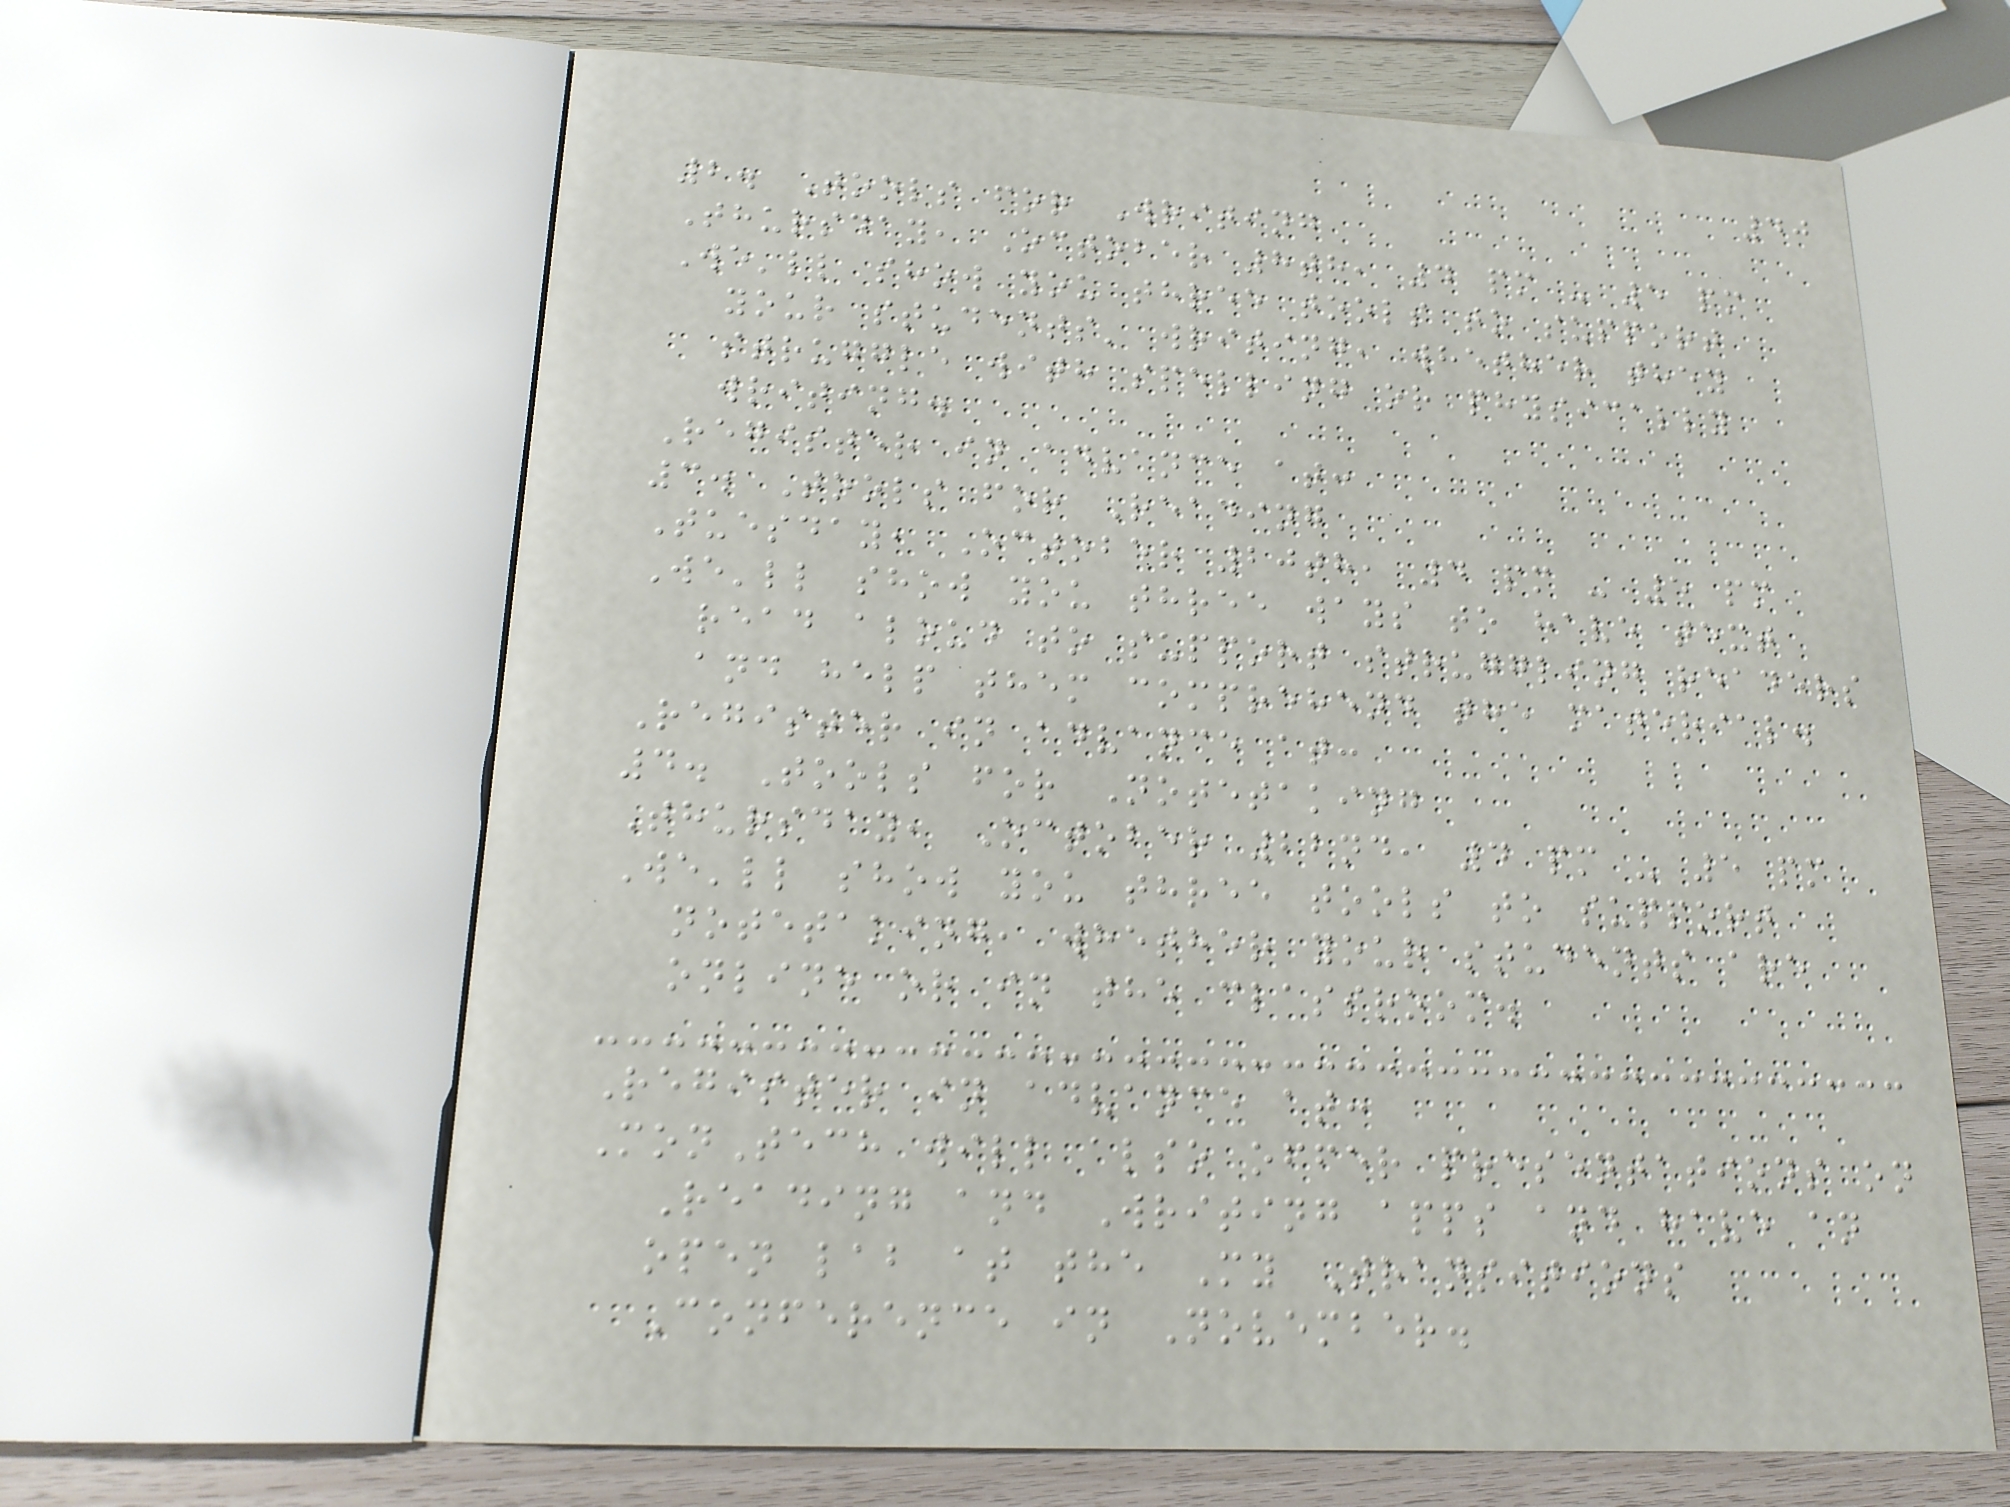40
2. Tools for Writing
Thursday, October 8th, 4 pm - 5 pm
We'll show you three tools to support
your students' writing, whether they
struggle with spelling or physically
writing.
Register in advance at:
3. Tools for Reading
Tuesday, October 20th, 4 pm - 5 pm
We'll show you three ways to have text
read aloud to support struggling readers
and help them comprehend the material.
Register in advance at:
4. Tools for Notetaking
Thursday, October 22nd, 4 pm - 5 pm
We'll show you three tools to support
notetaking, whether your students are
online or in the classroom.
Register in advance at:
MonTech will also offer presentations on
Reading and Writing apps and have an
open lab at the My Transitions
Conference in November.
